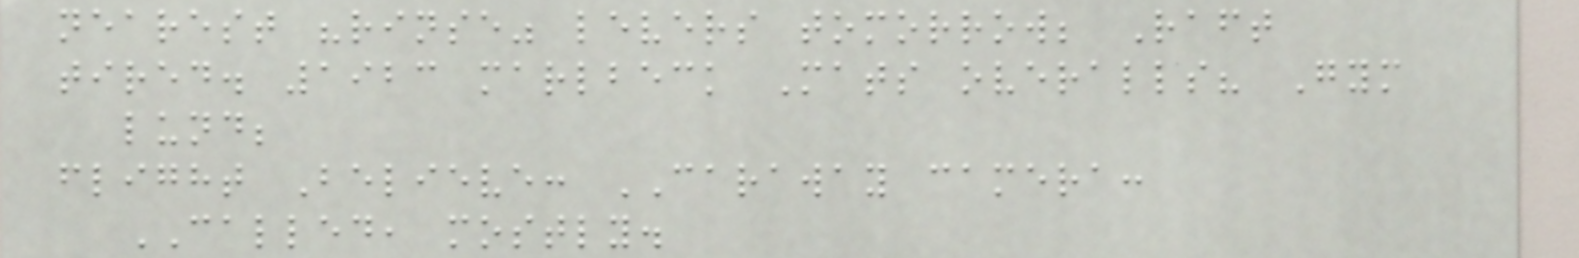nearest "rinse" levers tomorrow; Raft
tired. 1923 marlbeck Mats overalls? Gym
lund;
flight Believe: CARAWAY camera:
CALLED, mostly.
